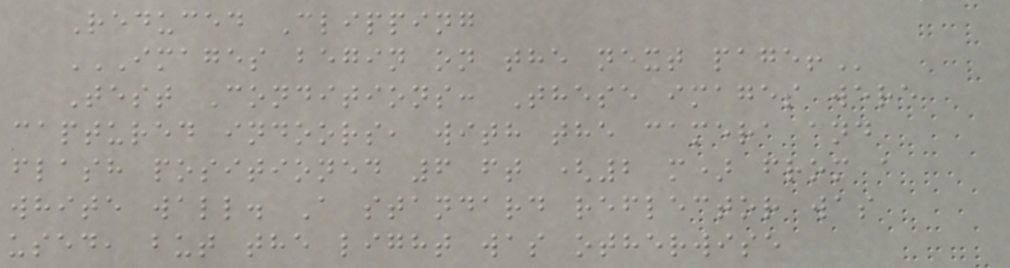Reduced Clipping
IMAGES BEGIN ON THE NEXT PAGE!
Test Conditions: These images were
captured indoors, with the camera and
flash positioned 6 ft (2 m) from a
white wall. A standard reflector was
used, but the light was otherwise
